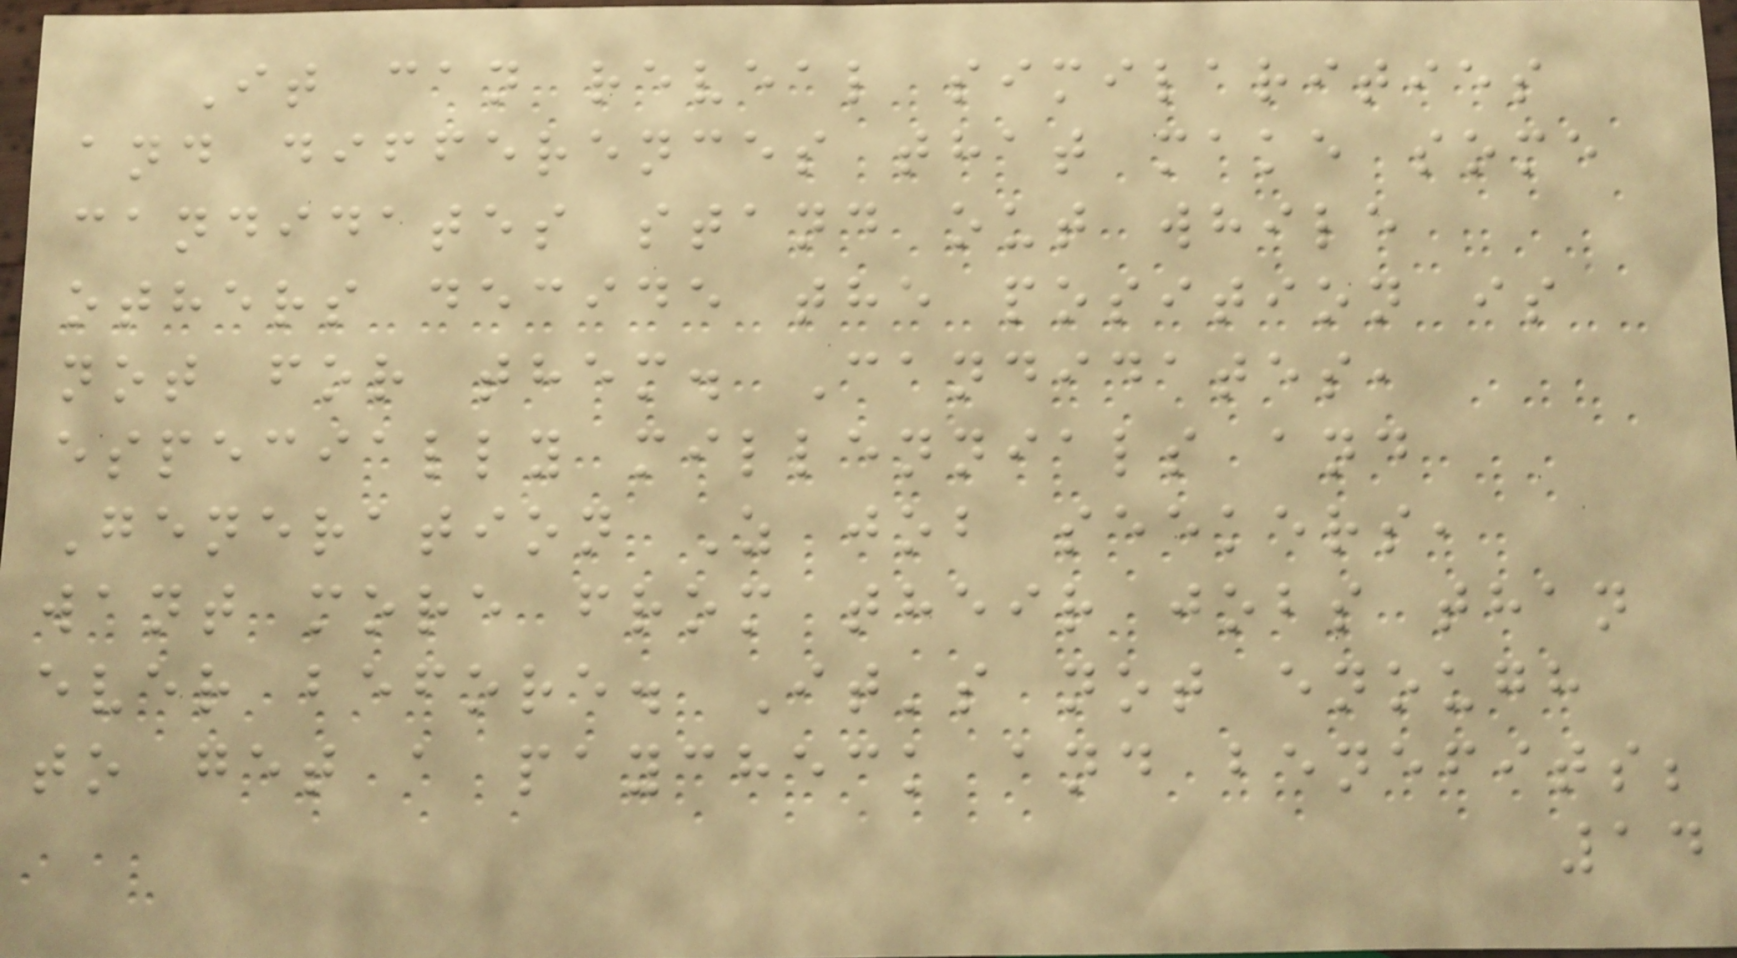It can reveal similarities
and differences that make some
candidates stand out while
others decide the position is
not for them. Candidates,
especially millennials and
Generation Z job seekers,
want more from their jobs than
ever before. It's not enough
to get a paycheck and benefits;
14
